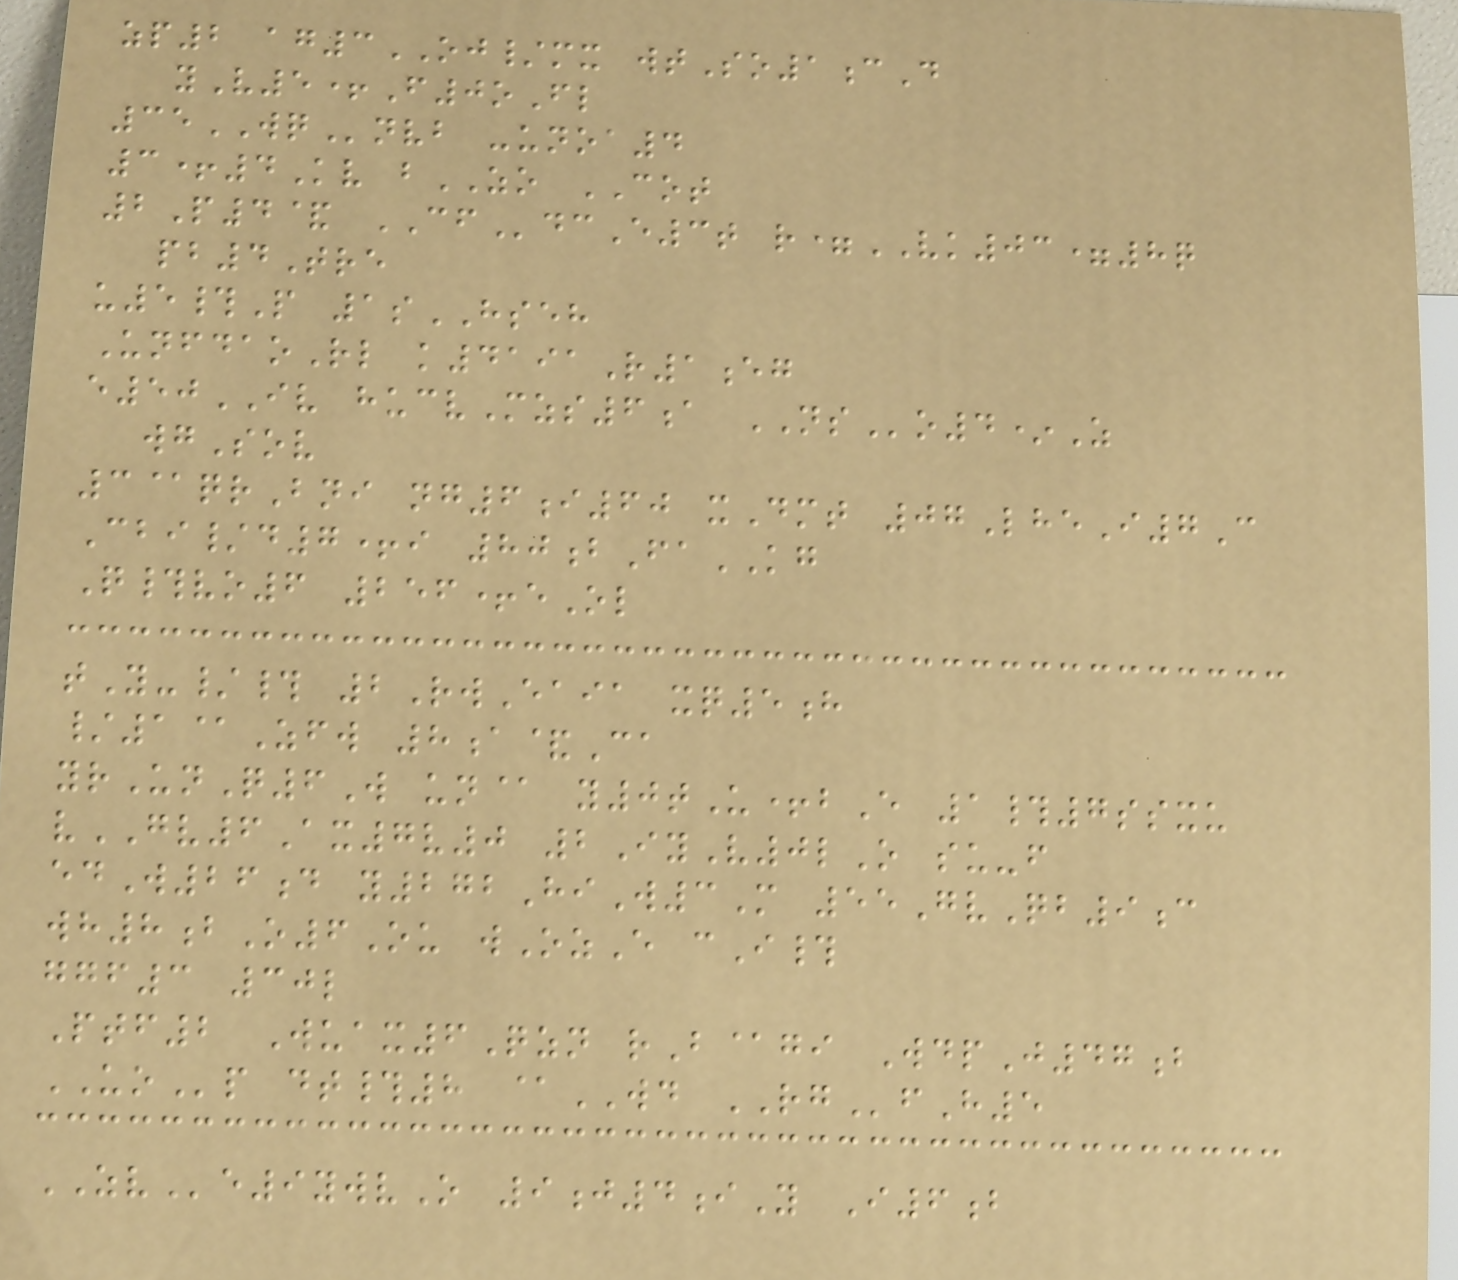zp2 ag3OJ/mx wtSo1cD
yV5+F0oFl
35WQnvb -unoa4
3+4Kv bZO COT
2P4& CFdcE3t r=VK03=8q
pb4Tre
u5#P 1sHSEH
UnfdaoRl k4191R1eg
e50IV hucvMzs6a NSo4*Z
wgSov
3@qrBni ng6i60 xDmt 07LheI7C
Cbi/d7+i 80bFaKG
Q#vo6 256+eOl
tY-/# 2RwEaia xq5h
/1@Zfw 8a&Ca
yrUnQ6W un@ y0tU+bE 1#7ssxu
vGV6Ax7v0 2IyV0lO su-f
edW26d y272HiW3M 55GvQb9c
wh8bO6Ou wOzE cI#
ggf3 30l
Ptf2 Wuax6Qzn rB@gi WdpJ47b
UOp dt#8 @WD RGfH5
ZVe9ywvO 9j4iY I6b
